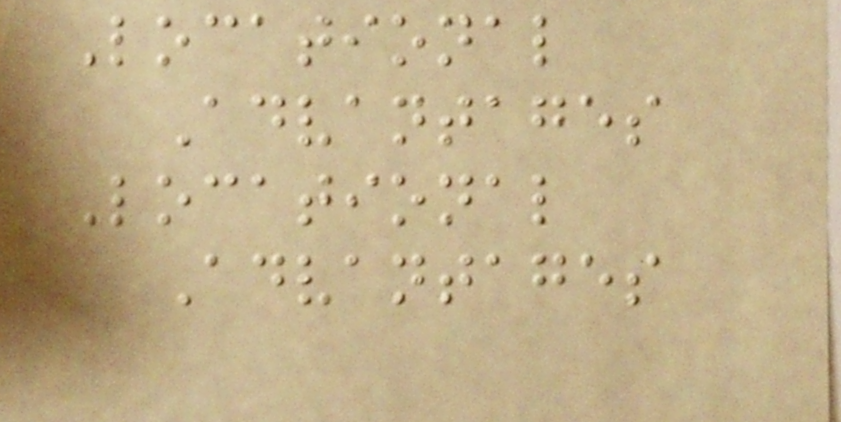Locational
Advantages
Locational
Advantages
